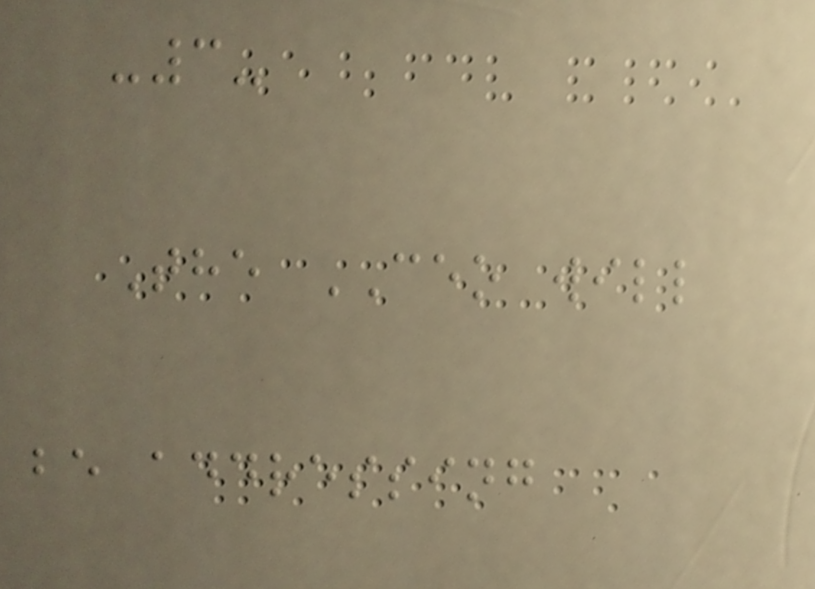-3-
The CEO will
be addressing
